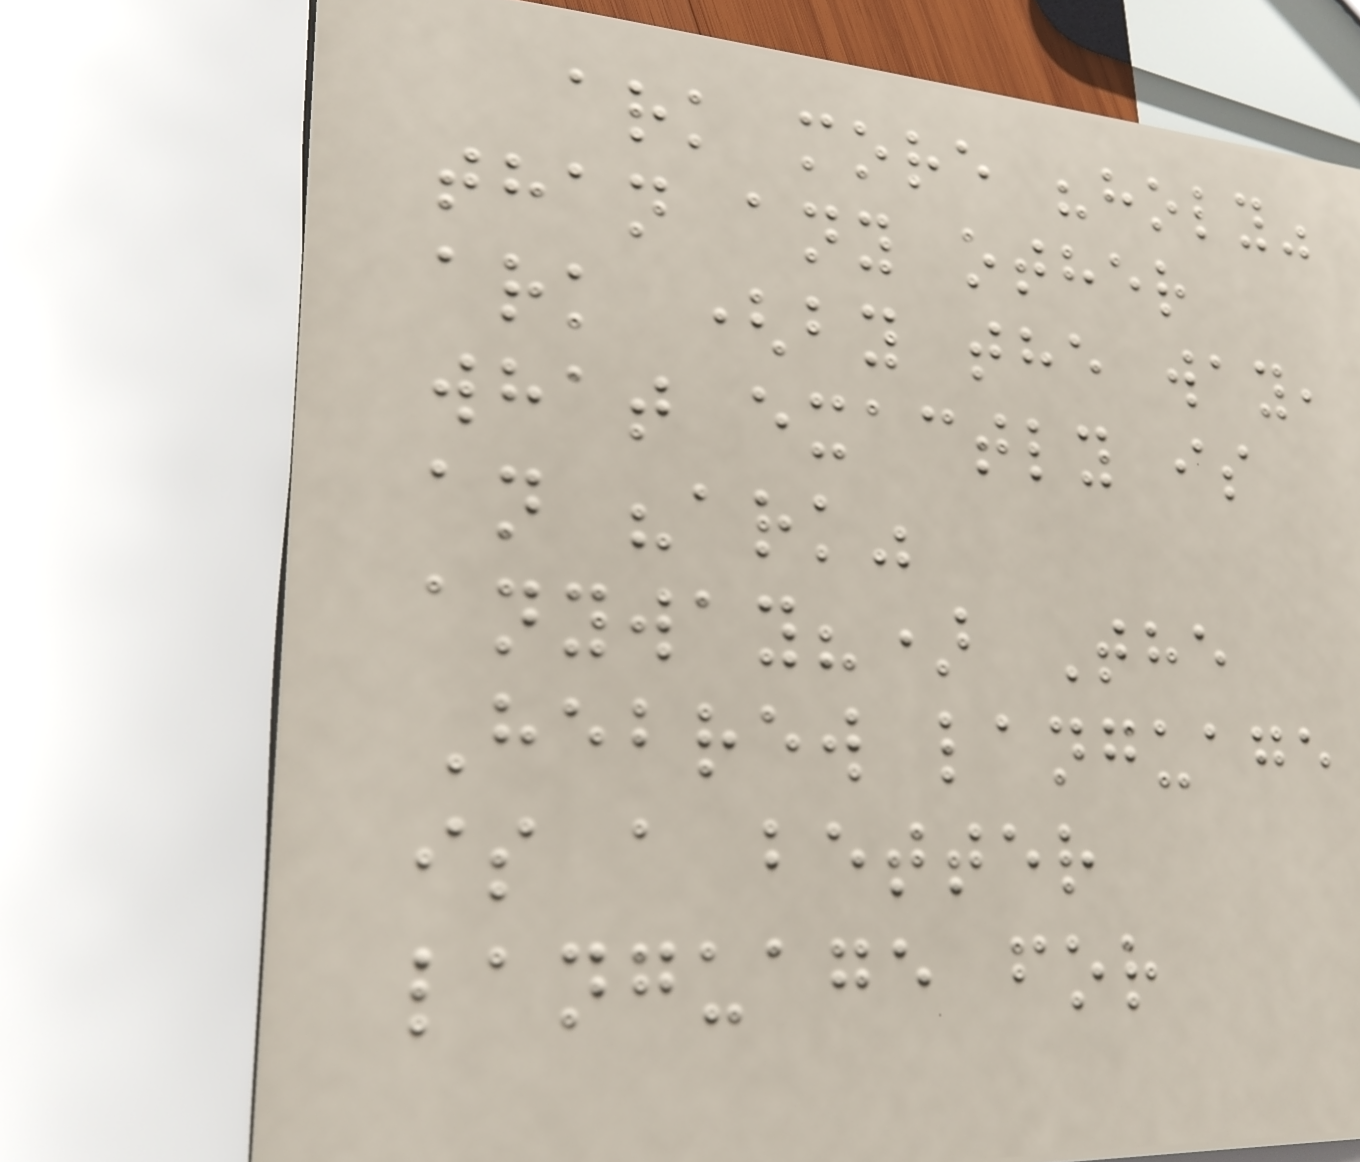ark more "holy"
than any other
ark (by the way,
what exactly is
an "ark"
anyway?) The
Hebrew language
is a better
language for
